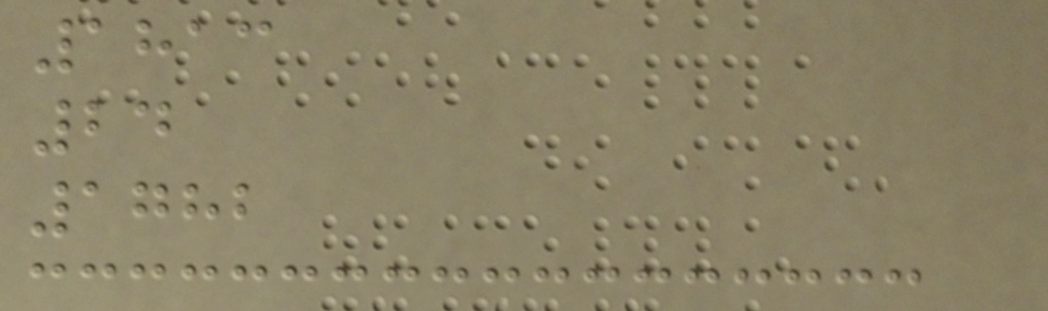1813
24
1782
